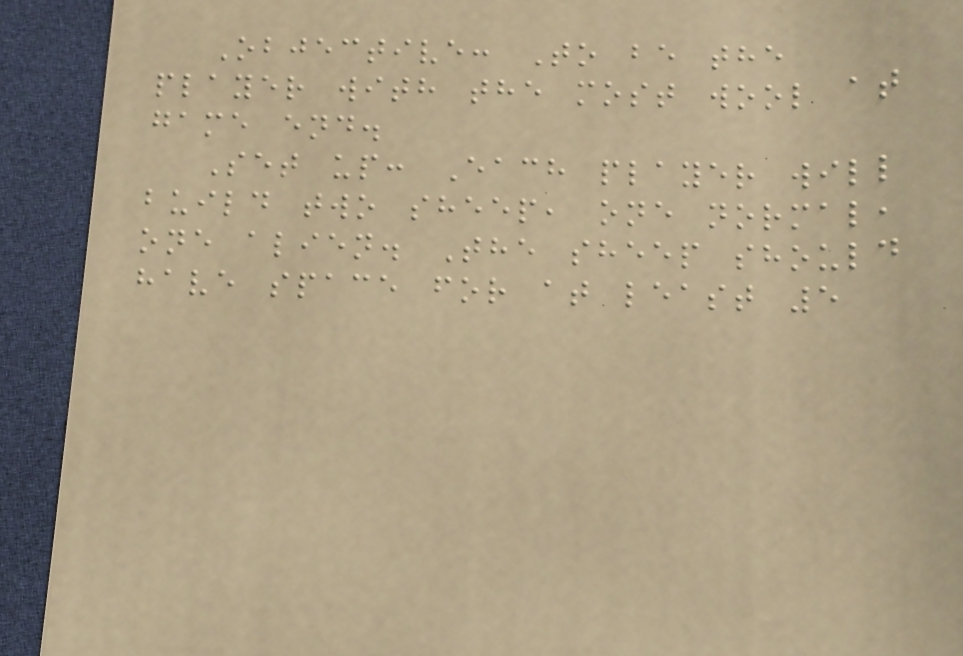Objective: To be the
player with the most wool at
game end.
Set up: Each player will
build two sheep, one normal,
one alien. The sheep should
have space for at least 5
